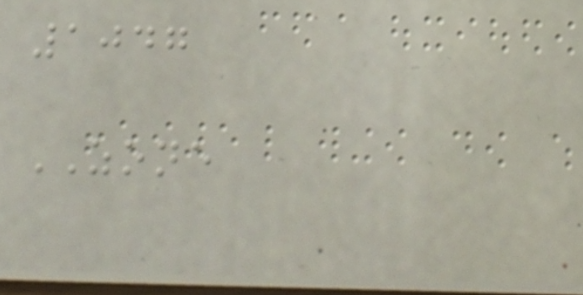1047
ZONE
